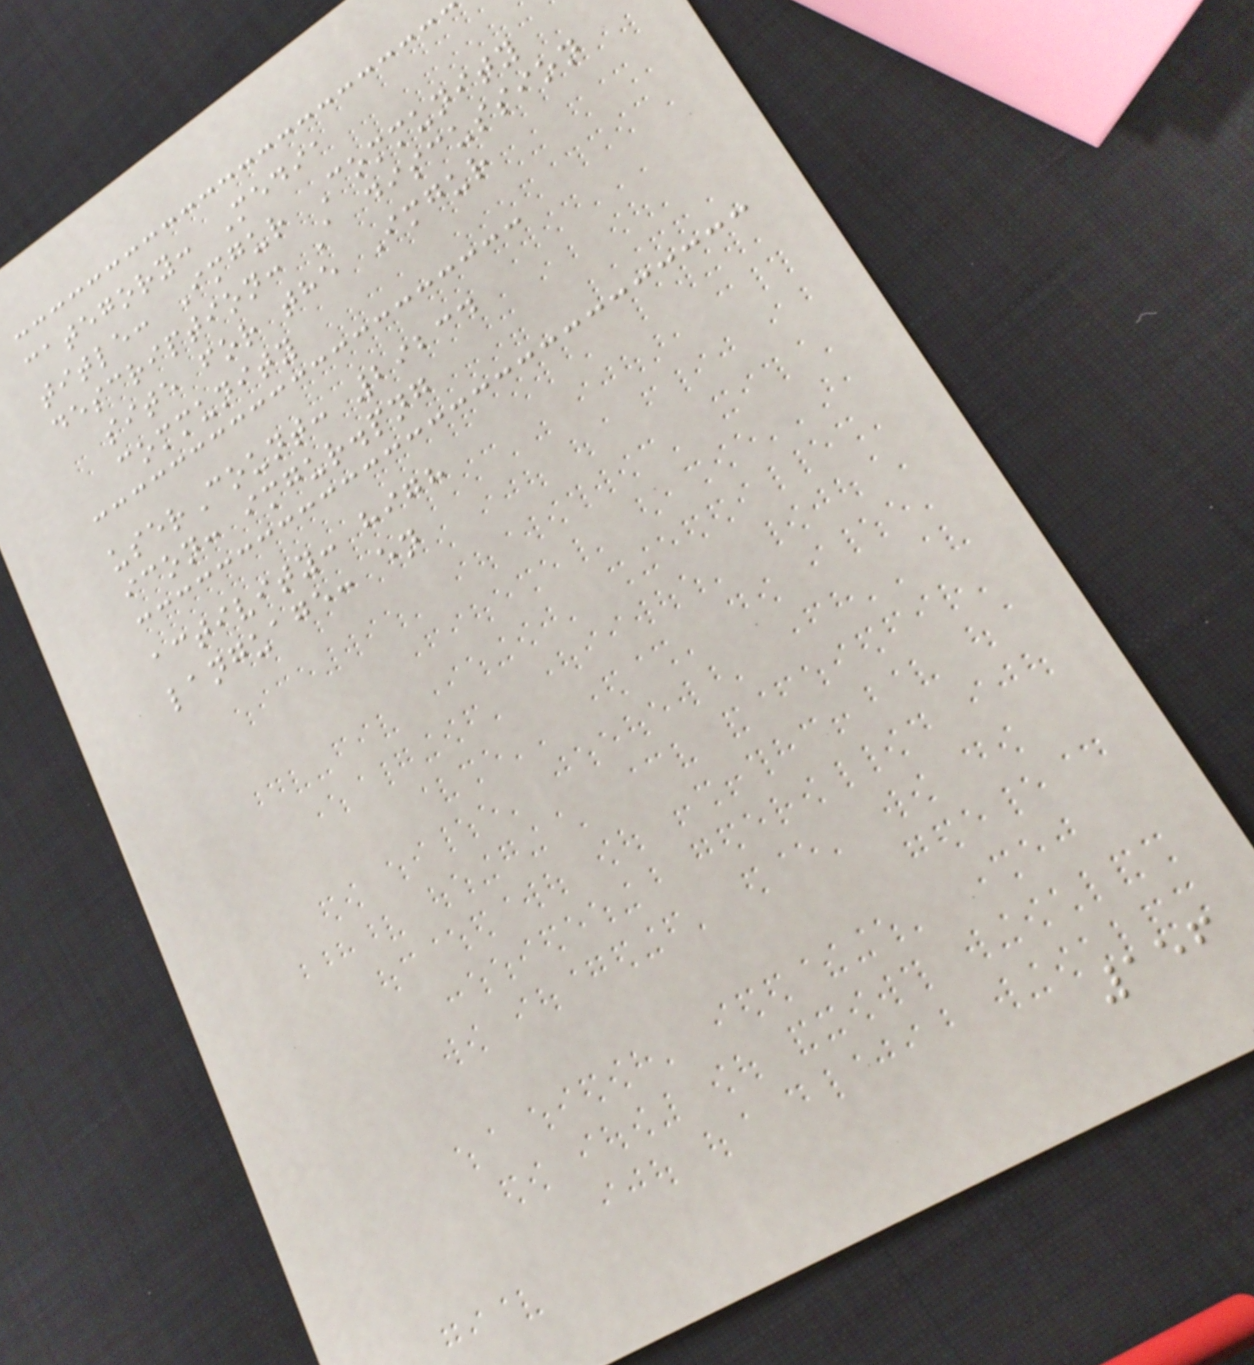category: Media
title: Imgur Community
description: A discussion
site for the Imgur
community
userCount: 29234
icon: imgur.png
activity: high
language: en
156
